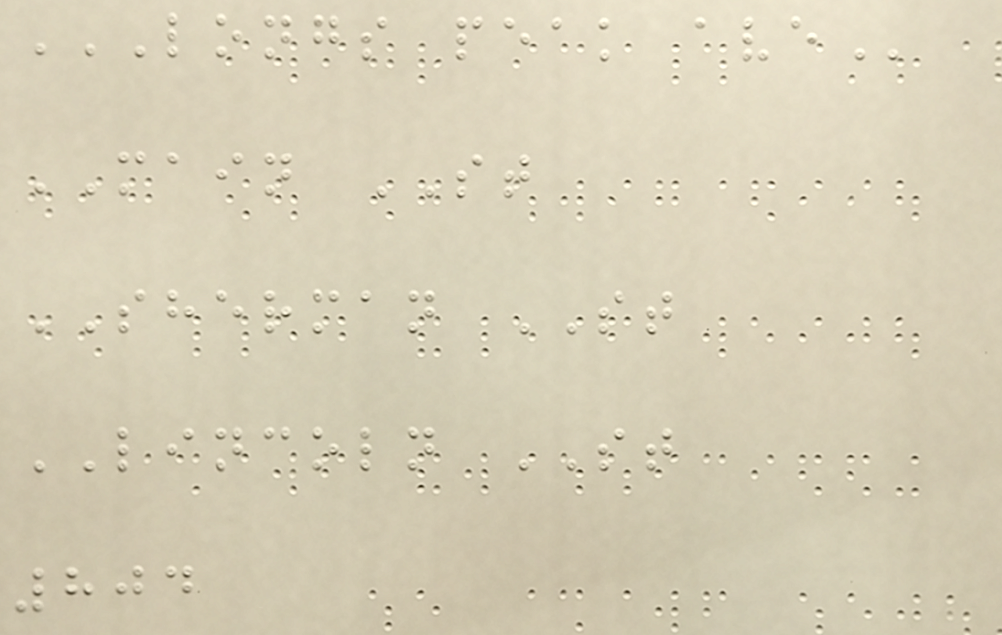LONGS PEAK AVE
MAIN ST
SHERMAN ST
LINCOLN ST
804
